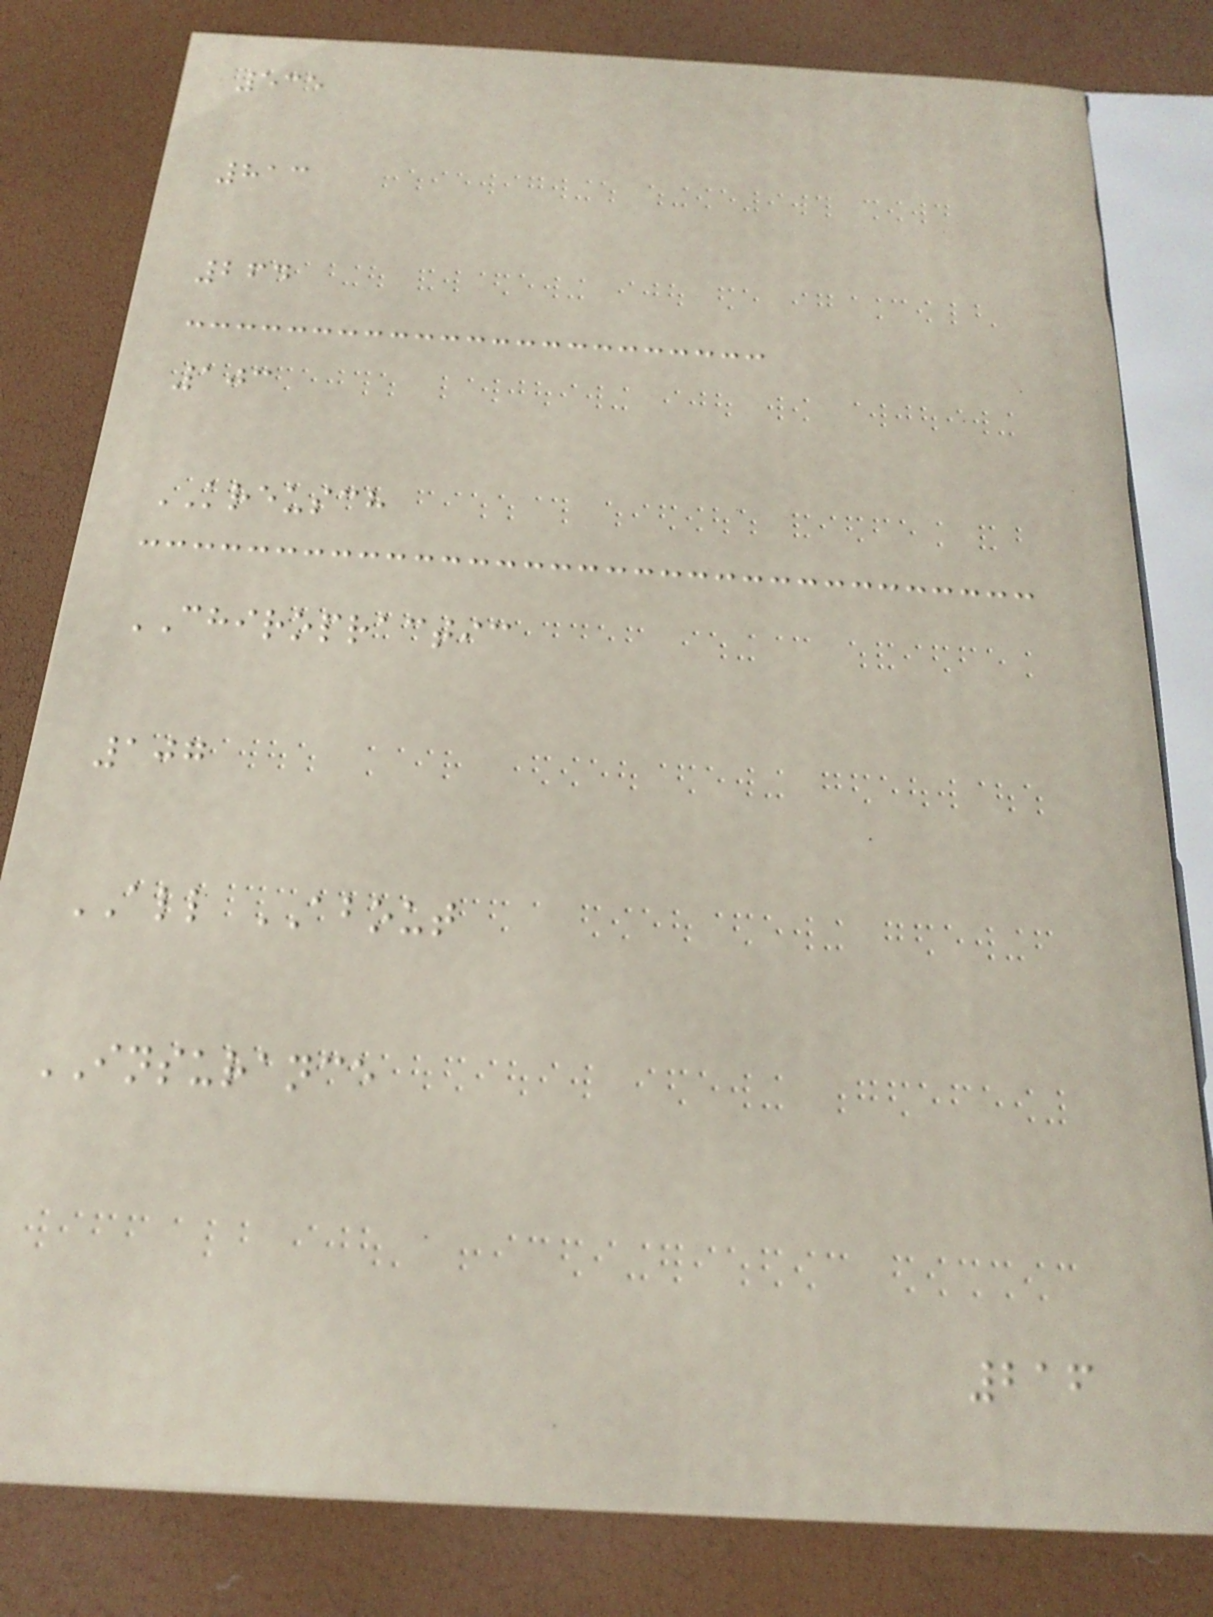535
813
264
103
KREUSCH
CHIROPRACTIC
107
ALL ABOUT
INSURANCE
216
